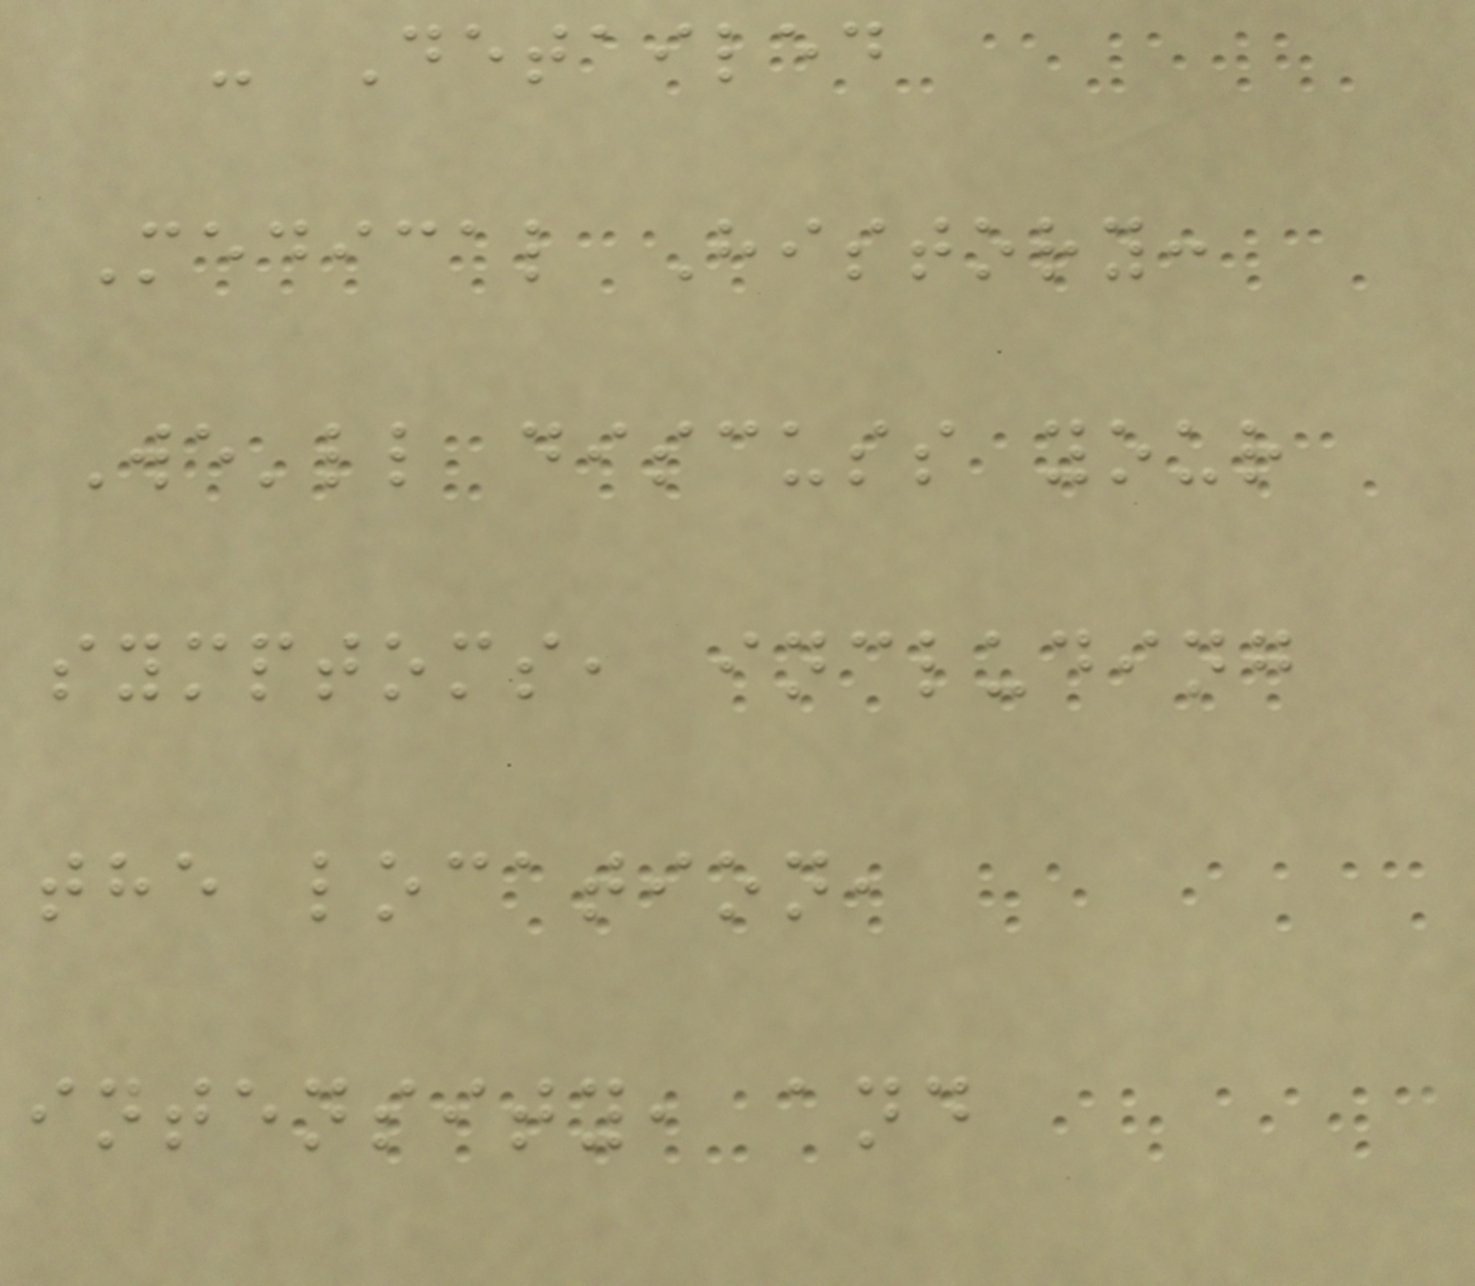- Detailed
Medical History:
We'll discuss your
symptoms, including
the location,
intensity, and
